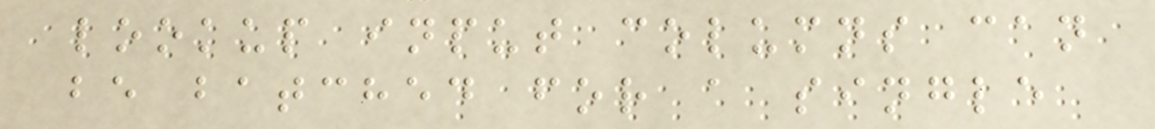lookup input columns can
be batched for a single
